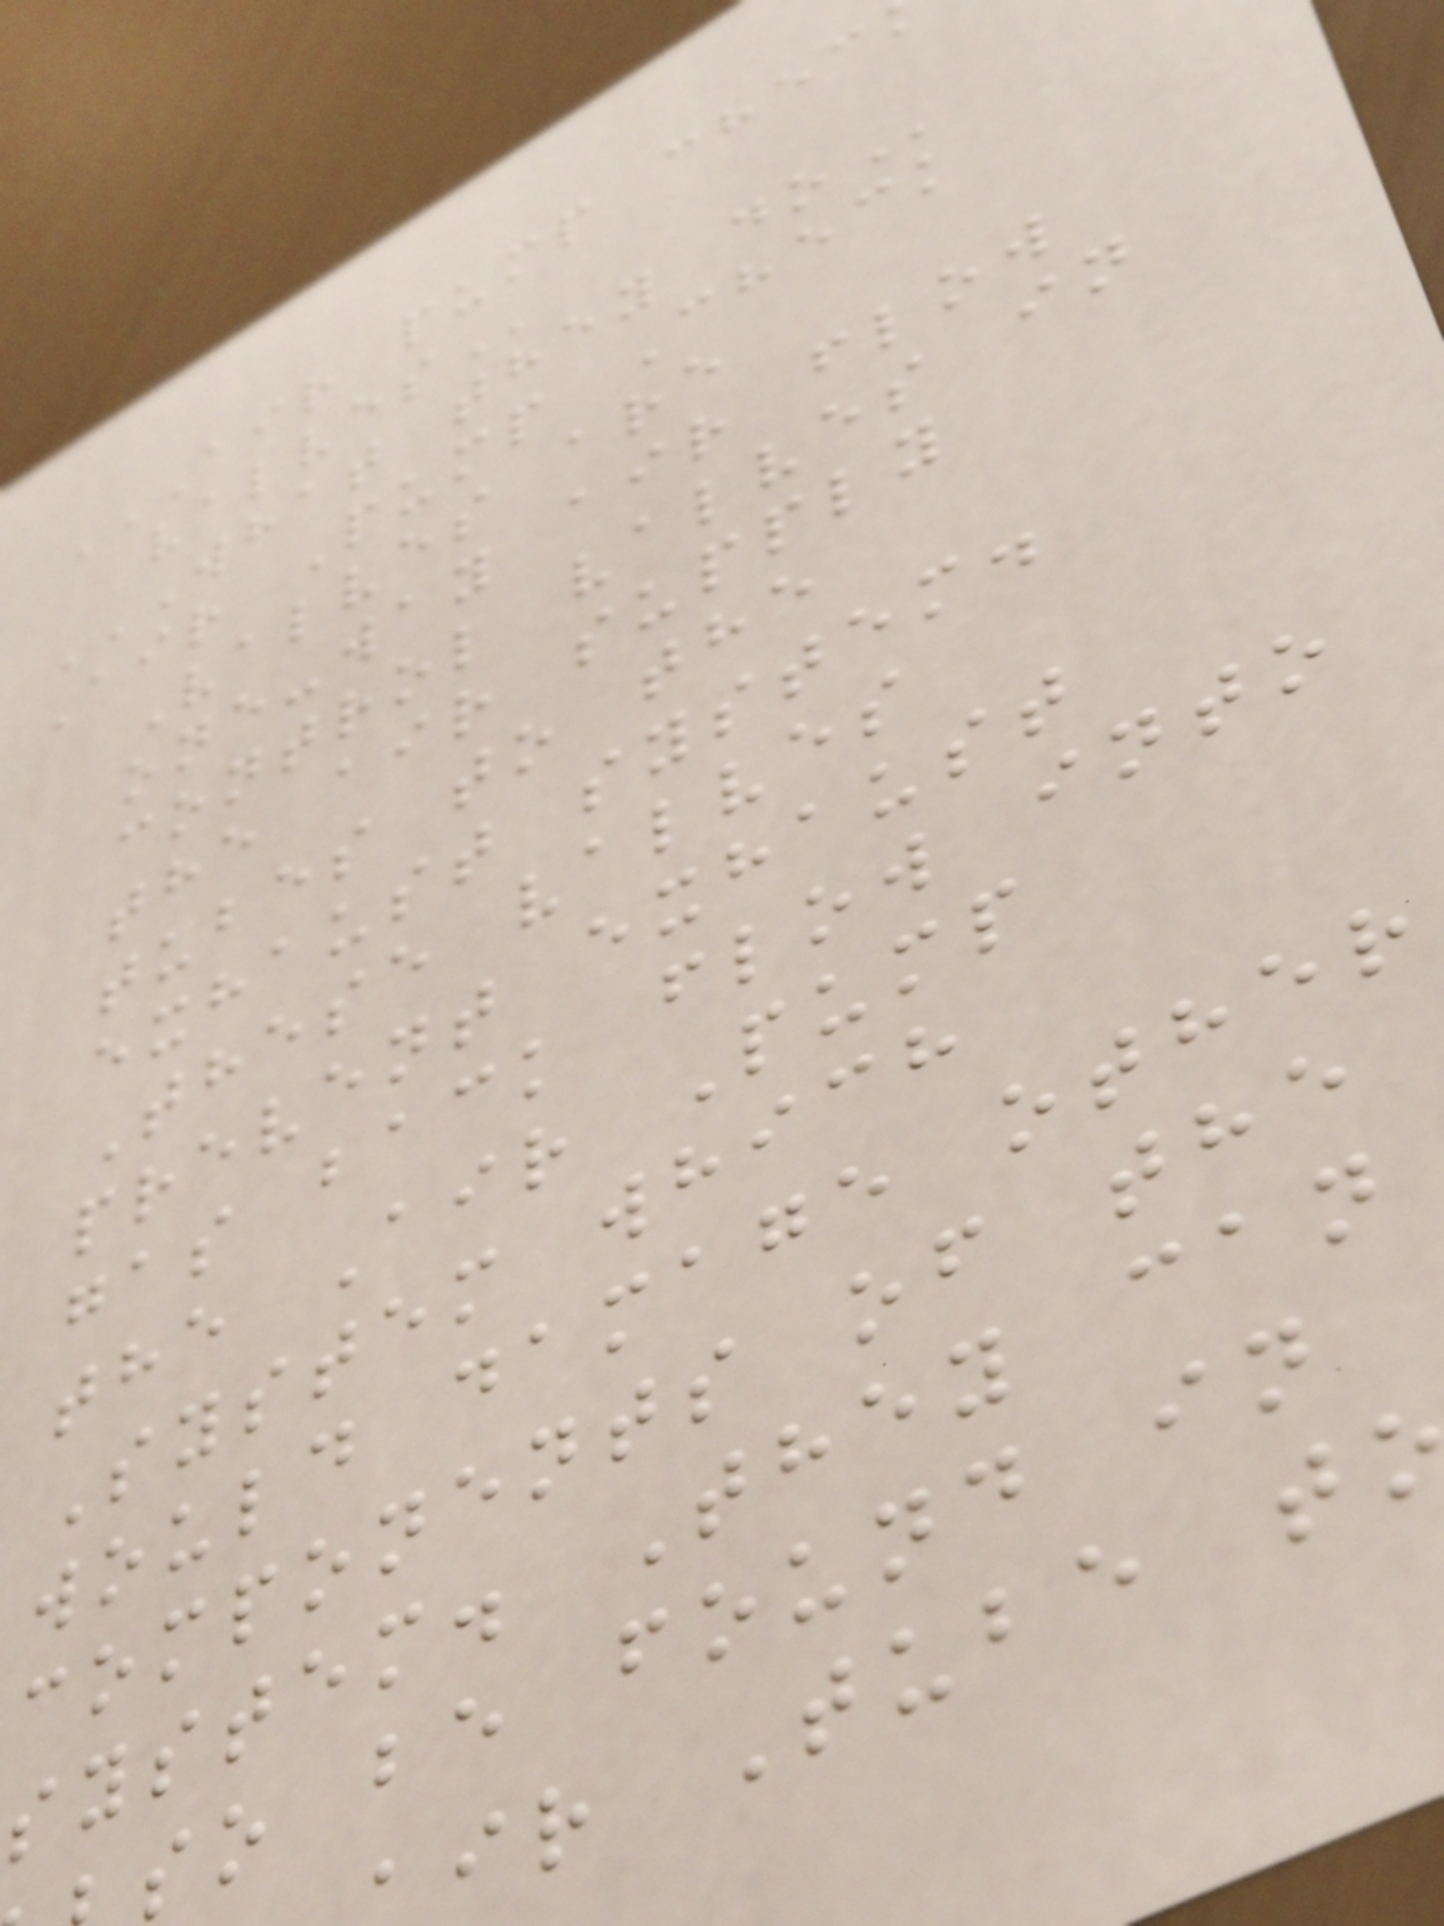WHAT THEY DO
Air Pump Check
Valves are
one-way air flow
control valves in
the air supply
tubes to the
exhaust system.
These valves
prevent exhaust
gas back flow into
the Air Pump
System which
would damage other
components of the
system. They can
so be found in
ir Tube t
